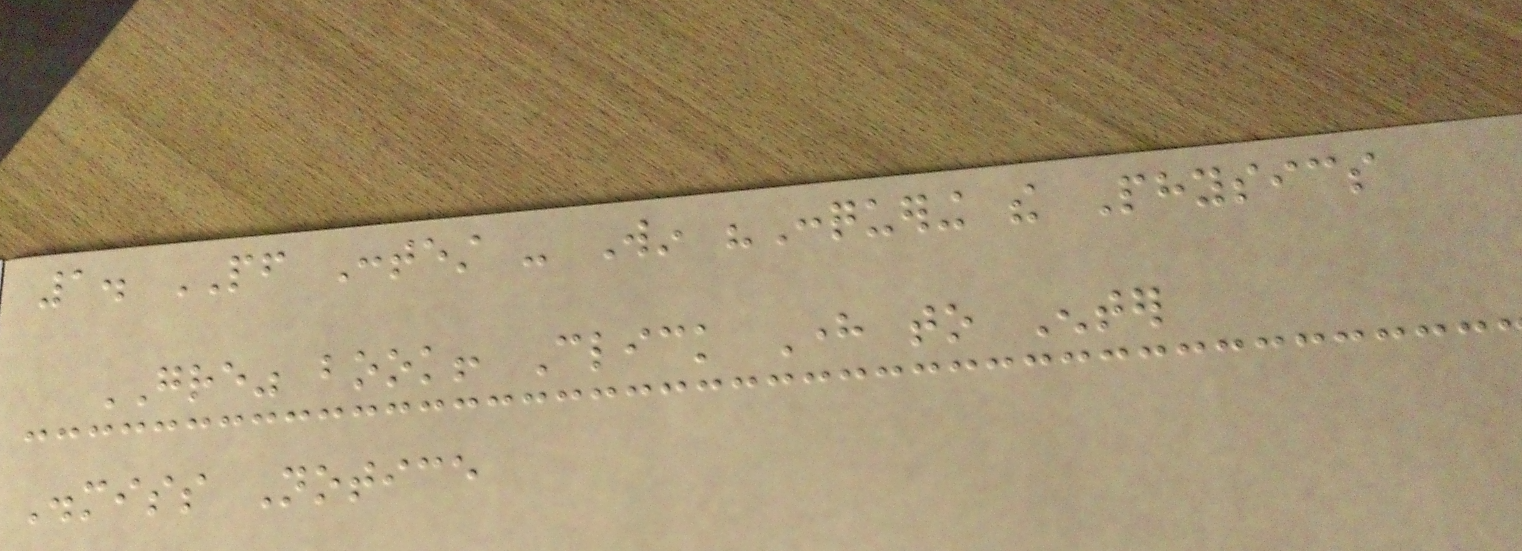1. PF Contest - Win "Conquering the Physics
GRE" book! Click Here to Enter
Dismiss Notice
